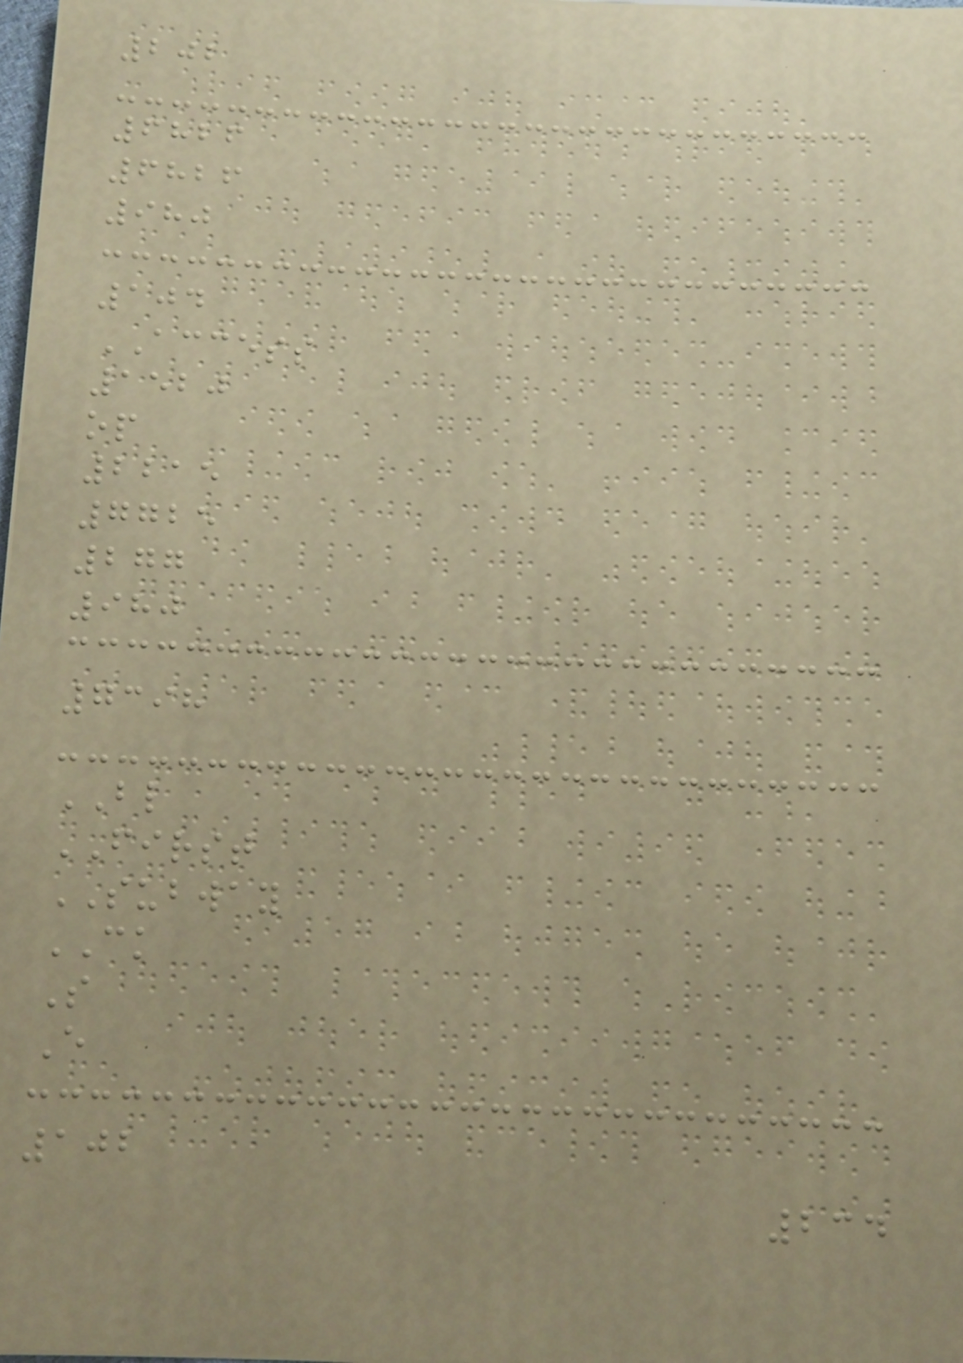202
6826
6826
980
104
ACCESS
1520
op
2215
7725
277
980
7398
BL
FIRST
SUBWAY
CK
S
E
102
234
